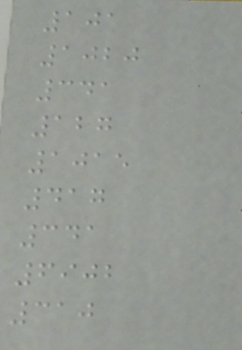101
1020
341
127
1015
417
341
6902
310
